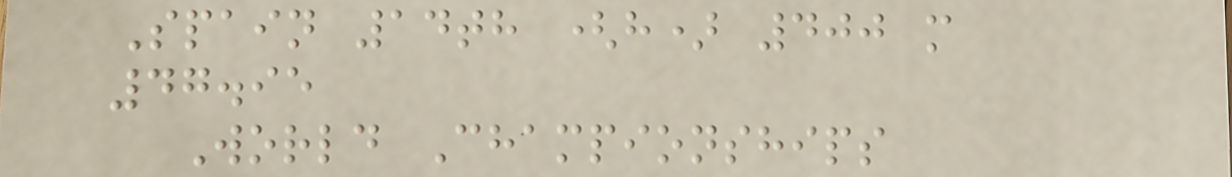Spain 14th (h) 400 m
47.95
World Championships
